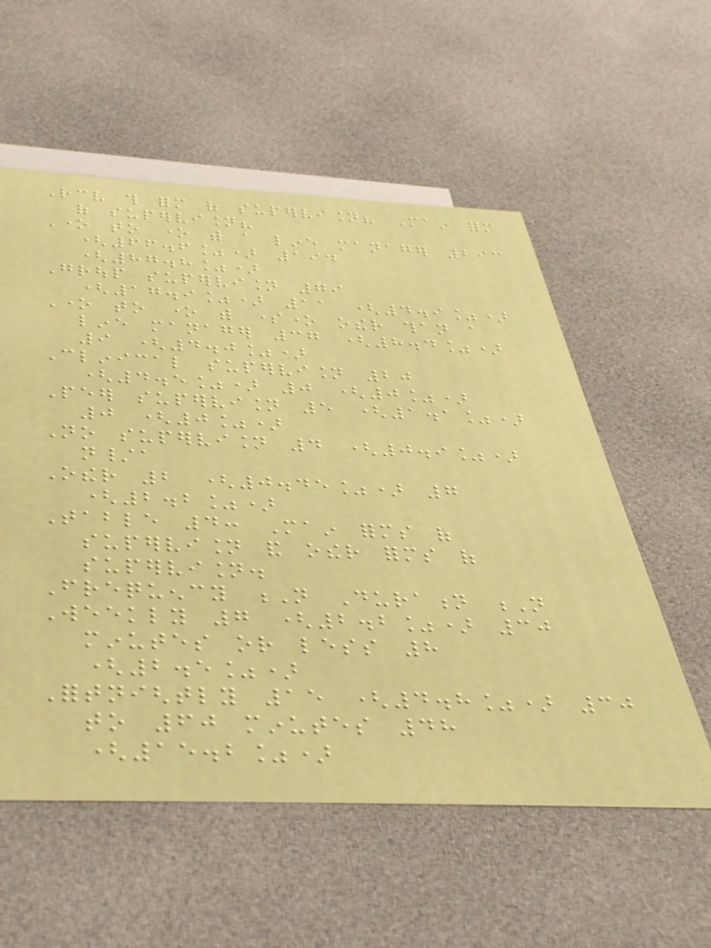Receive this form of supervision? Main form
of supervision?
One to one with a line manager 293
(66.6%) 194
(87.8%)
Group supervision 79
(17.9%) 11 (4.9%)
One to one with someone other than a
line manager 37 (8.4%)
9 (4.0%)
Clinical supervision 20
(4.5%) 0 (0%)
Peer supervision 5 (1.1%)
0 (0%)
No supervision 4 (0.9%)
n/a
Other 2 (0.45%) 7
(2.2%)
Table 4: Main forms of
supervision and other forms of
supervision.
Frequency N Duration N
Weekly 7 (2.2%) 30
minutes or less 8
(2.5%)
Fortnightly 15 (4.8%) 30
to 60 minutes 48
(15.2%)
